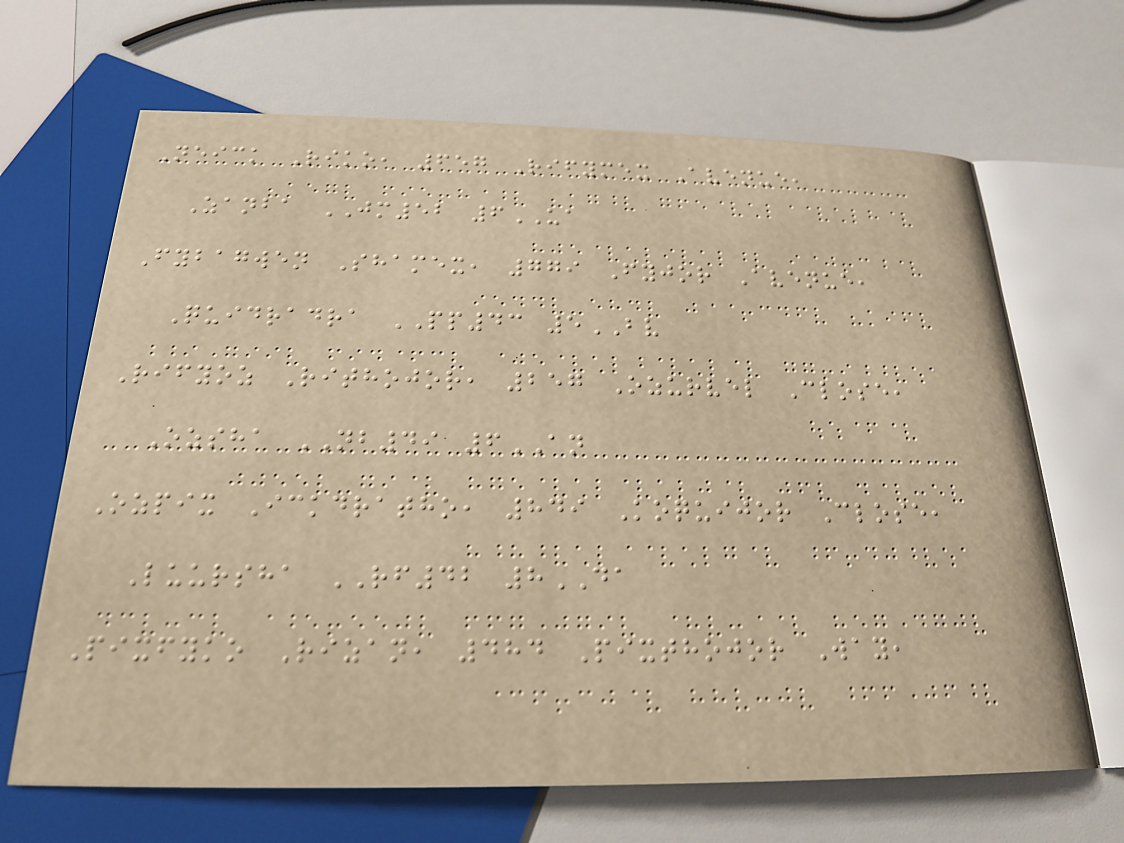Neick Riko, 657 Rifymex Avenue,
Zanba JM52 6UA
Fybagwen Shamex, 779 Fyjor Avenue,
Quidradra PP43 5BV
Rifyoz Rithojor, 257 Ozurvel Close,
Ozsha NB49 6AN
Ozpix Ickdratho, 849 Koquijor Close,
Luursha RF42 8DA
Pixfyko Rizan, 484 Pixthojor Way,
